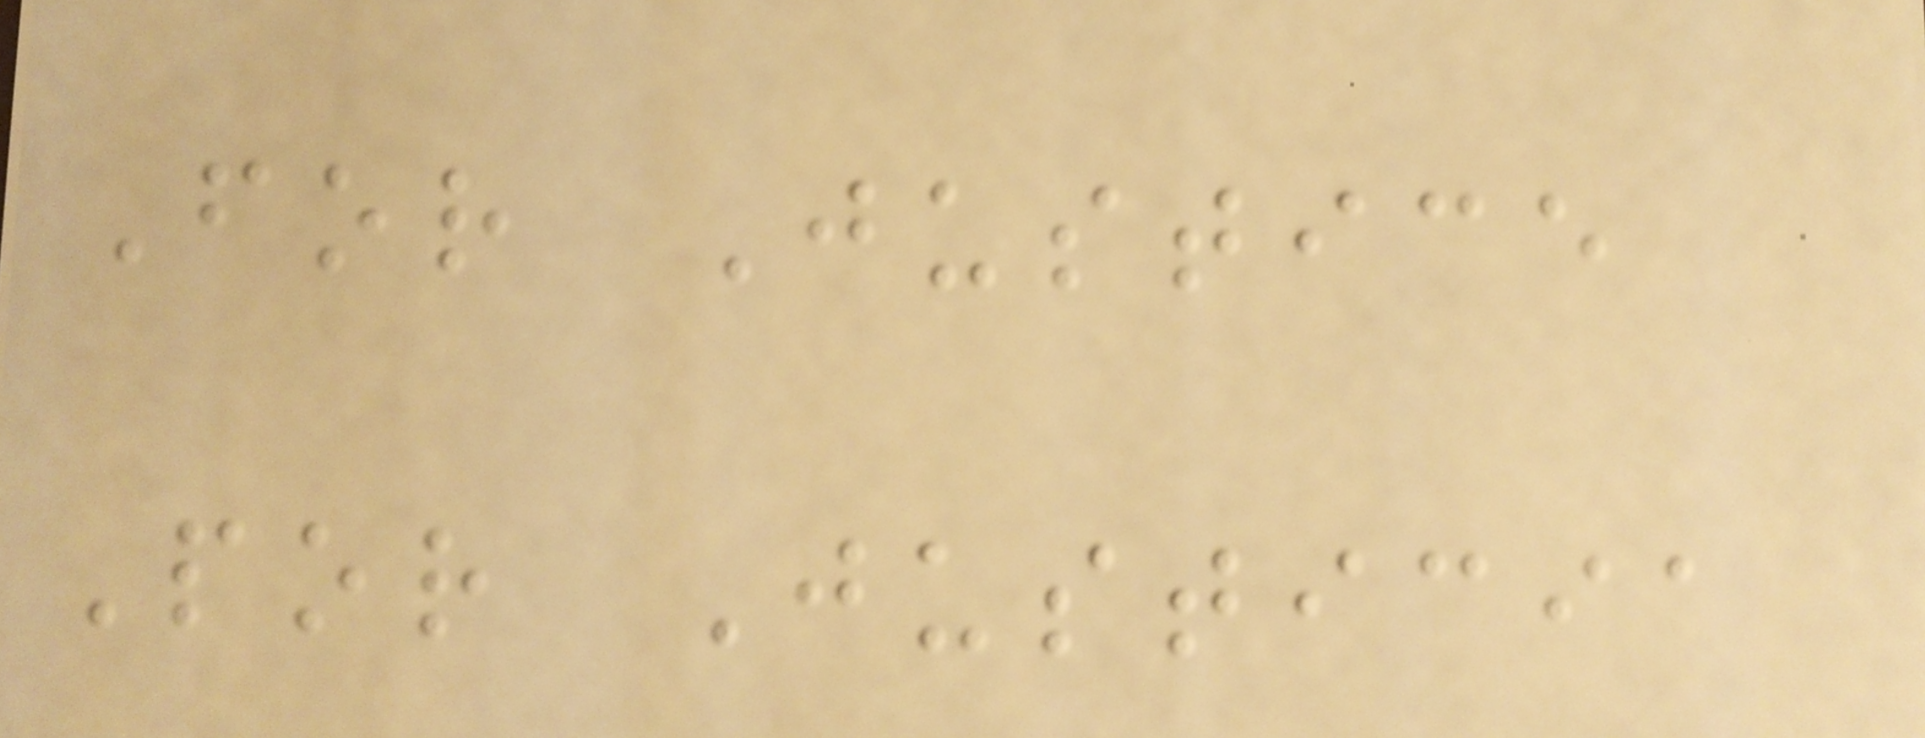For Justice
Por Justicia
